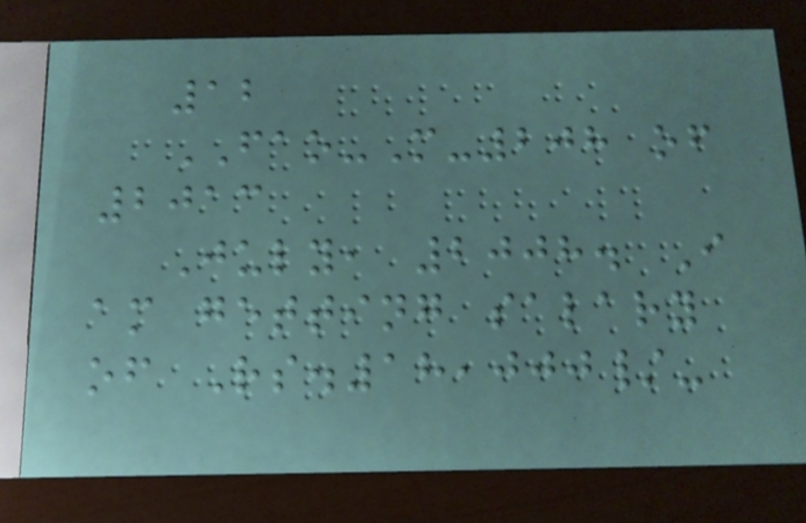12
FAO-M-208 of
2013
July, 2008. I
am getting salary
of Rs.18,000/-
